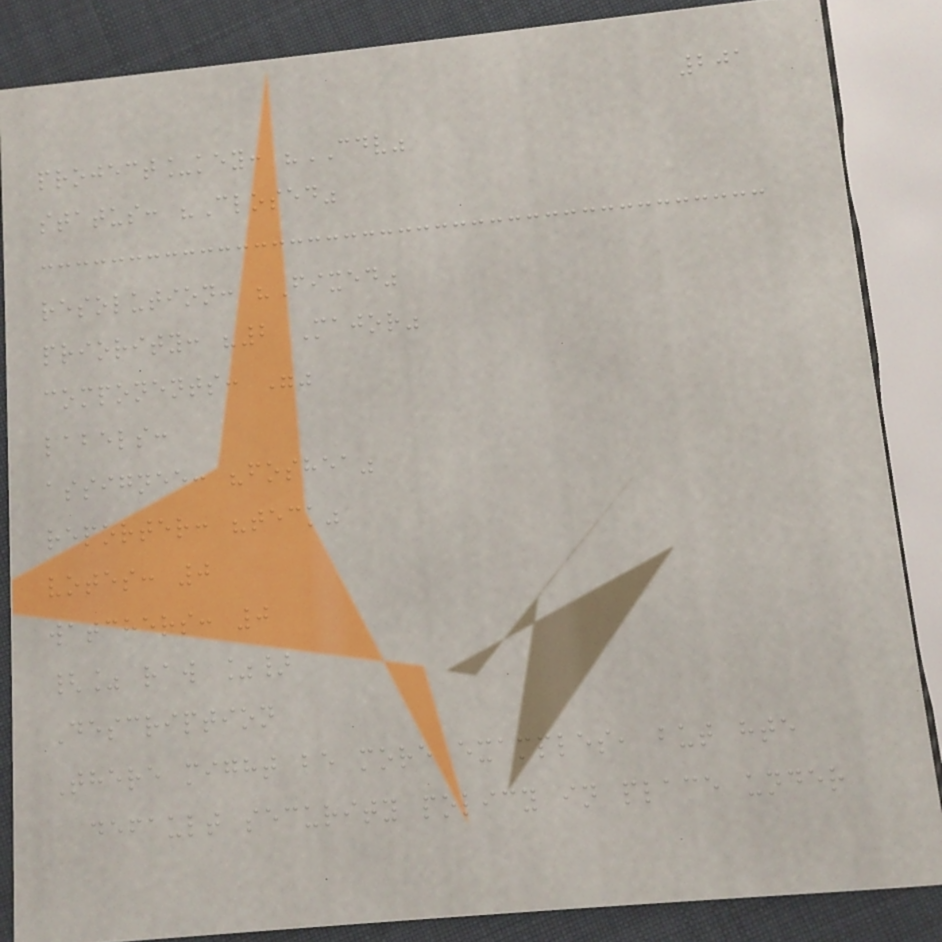201
project_key: "CDV"
status: "Closed"
resolution: "Fixed"
priority: "2 Major"
components: ""
labels:
assignee: "foshea"
reporter: "teck"
votes: 0
watchers: 0
{% raw %}
Description
There might be more examples, but hte
default security policy in place under
